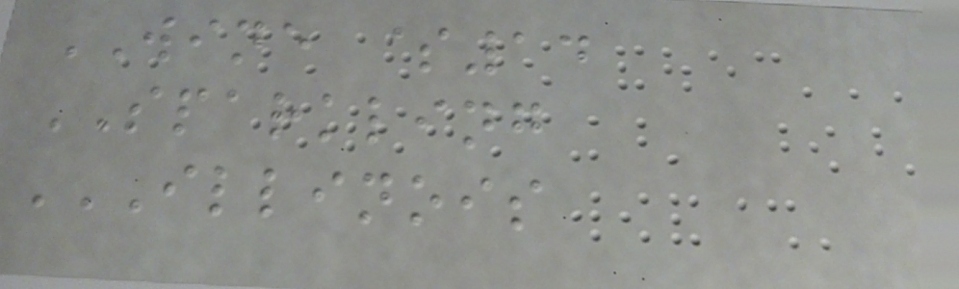WINE $14
SPARKLING
ILLINOIS
